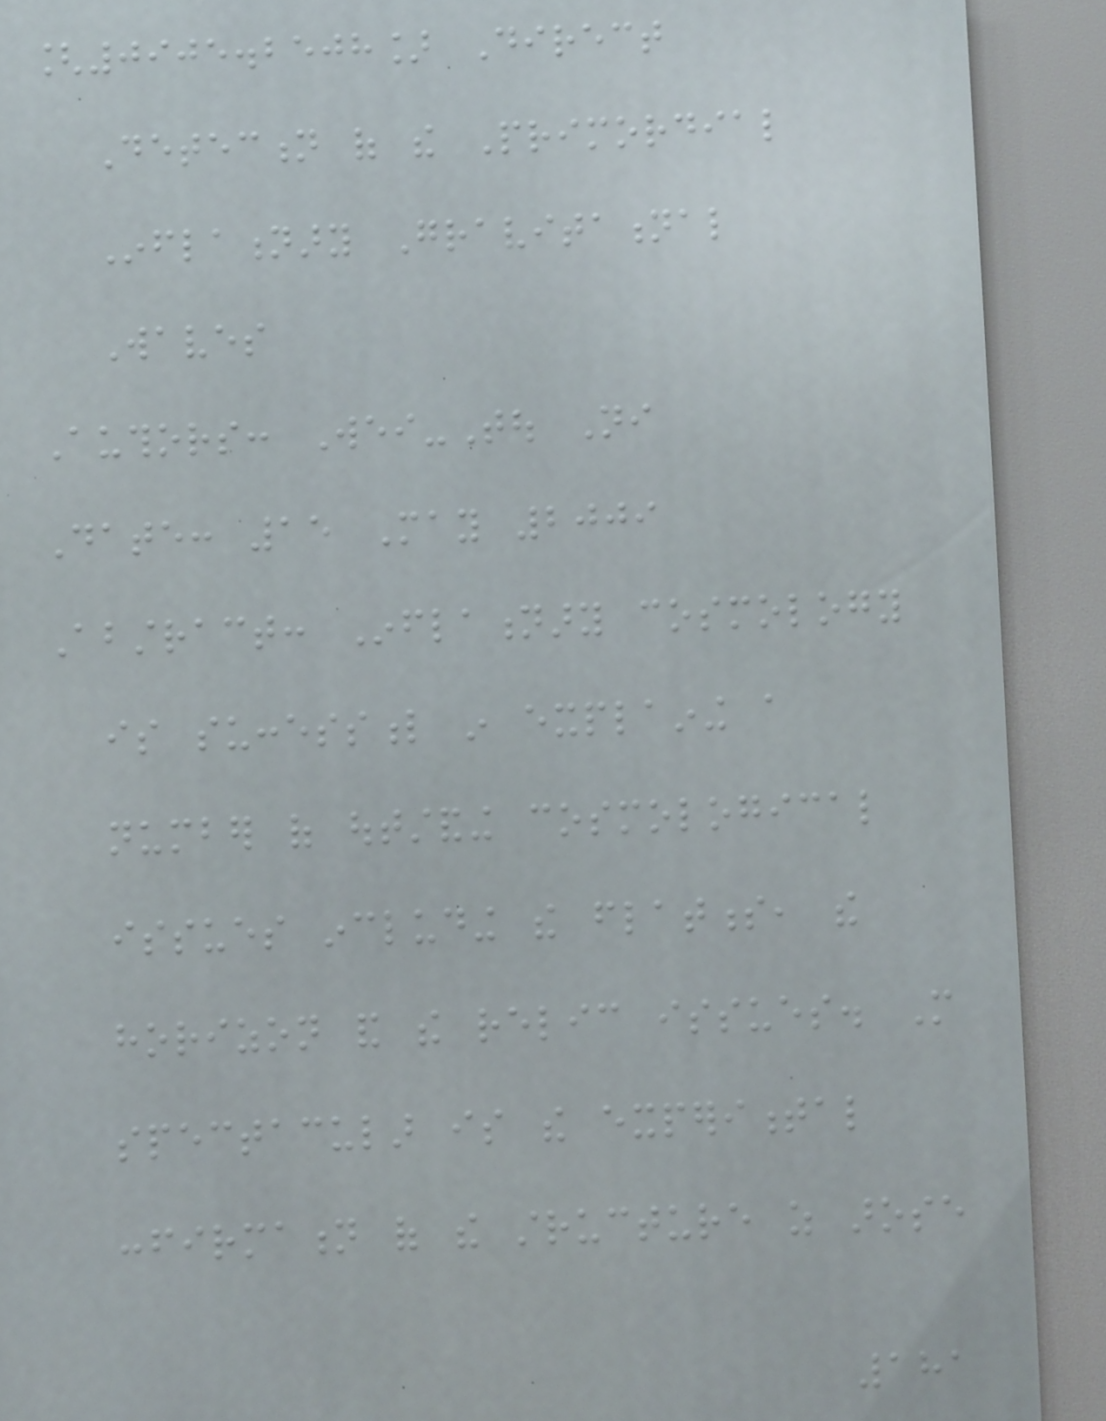[0905.2508] Direct
Detection of the Primordial
Inflationary Gravitational
Waves
Authors: Wei-Tou Ni
Date: 15 May 2009
Abstract: Inflationary cosmology
is successful in explaining a
number of outstanding cosmological
issues including the flatness, the
horizon and the relic issues. More
spectacular is the experimental
confirmation of the structure as arose
181
